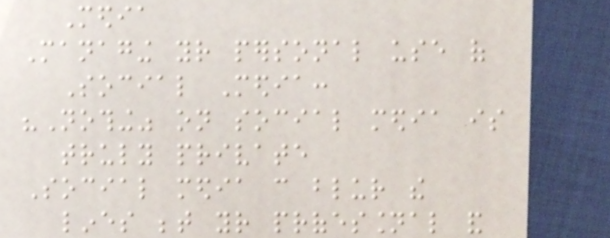Media
Managing your personal use of
Social Media:
"Nothing" on social media is
truly private
Social media can blur the
lines between your professional and
